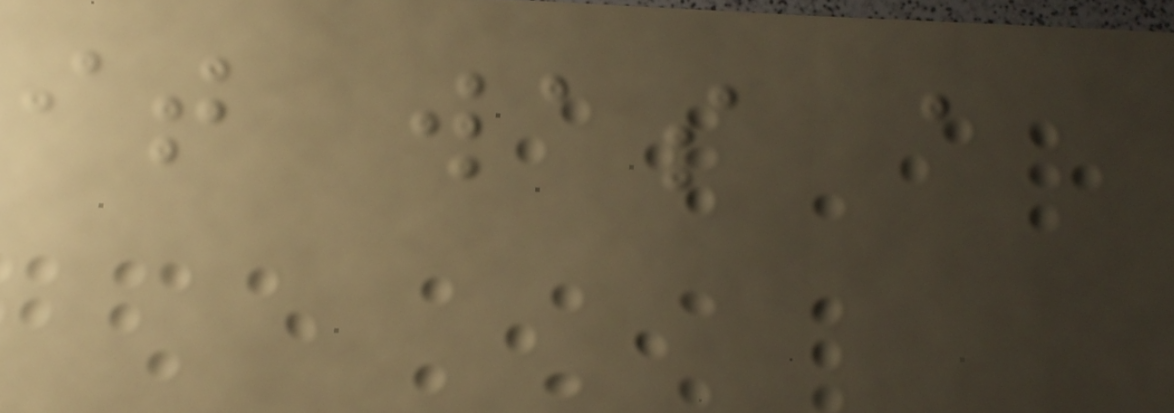it was a
